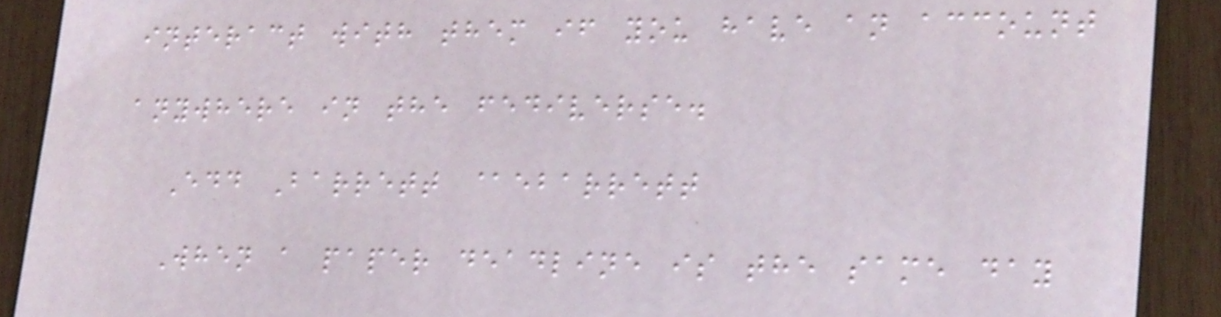interact with them if you have an account
anywhere in the fediverse.
Edd Barrett @ebarrett
When a paper deadline is the same day
